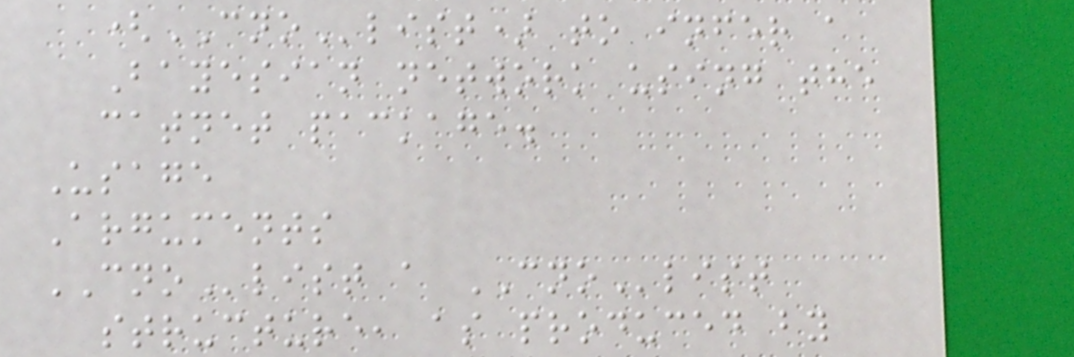(CNOlist) to infer a
Bayesian network using the
catnet package.
Usage
Arguments
CNOlist a CNOlist
structure, as produced by
